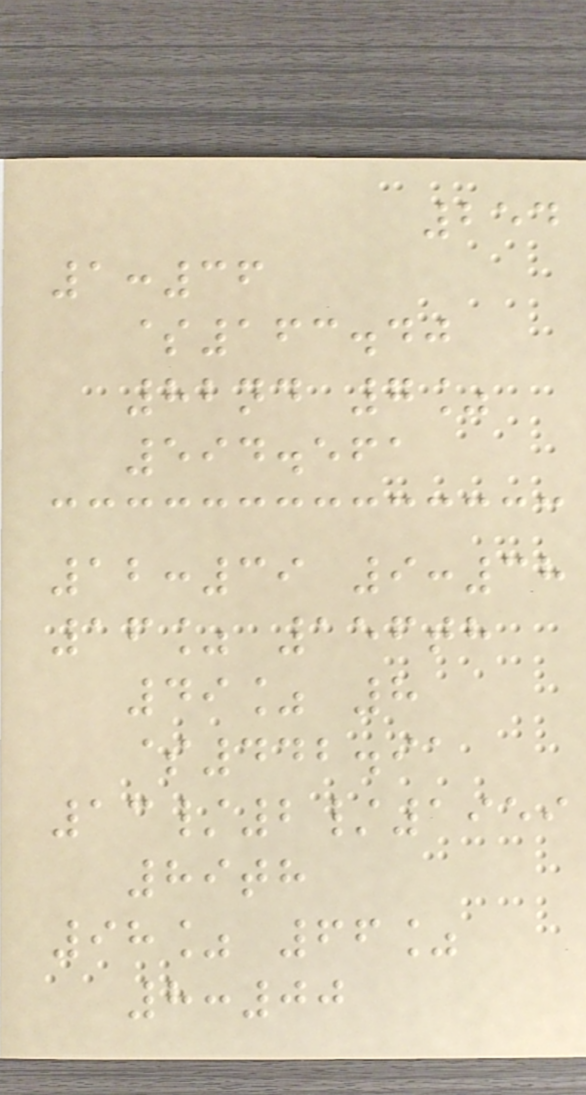254
1:36
$163.40
82nd 7%
594.561
12:39 9:38
16% 156th
49% 8
$442.91
13/2/1959
89th
98% 66%
8:00
